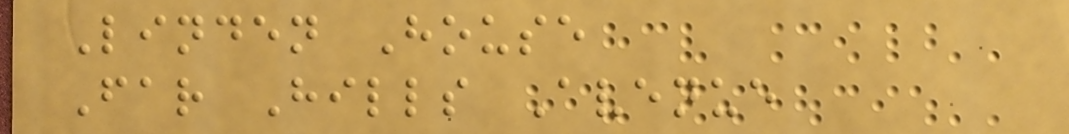Linden House
Far Hills Avenue
